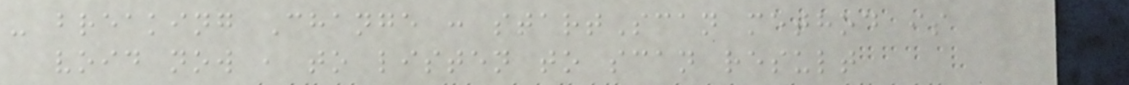- breaking Change : startScan method is
void now , to listen to scan result
